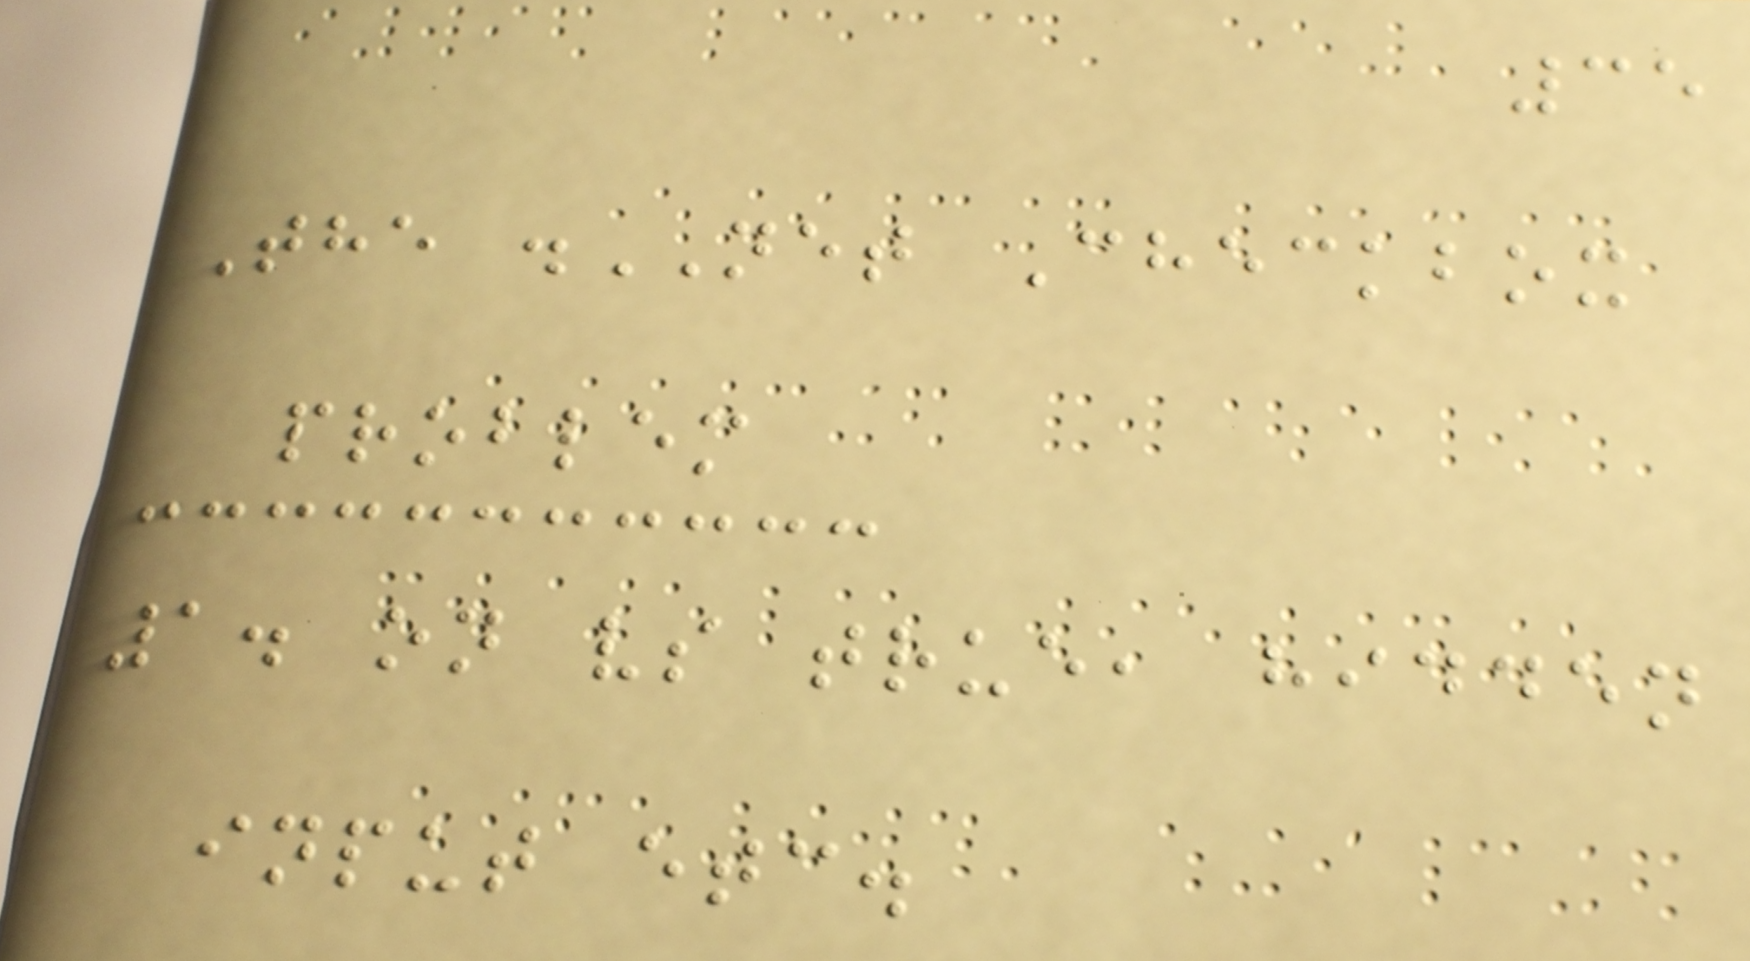35
The .NET Checkbox
problem
1. on vs true, hidden
input etc.
